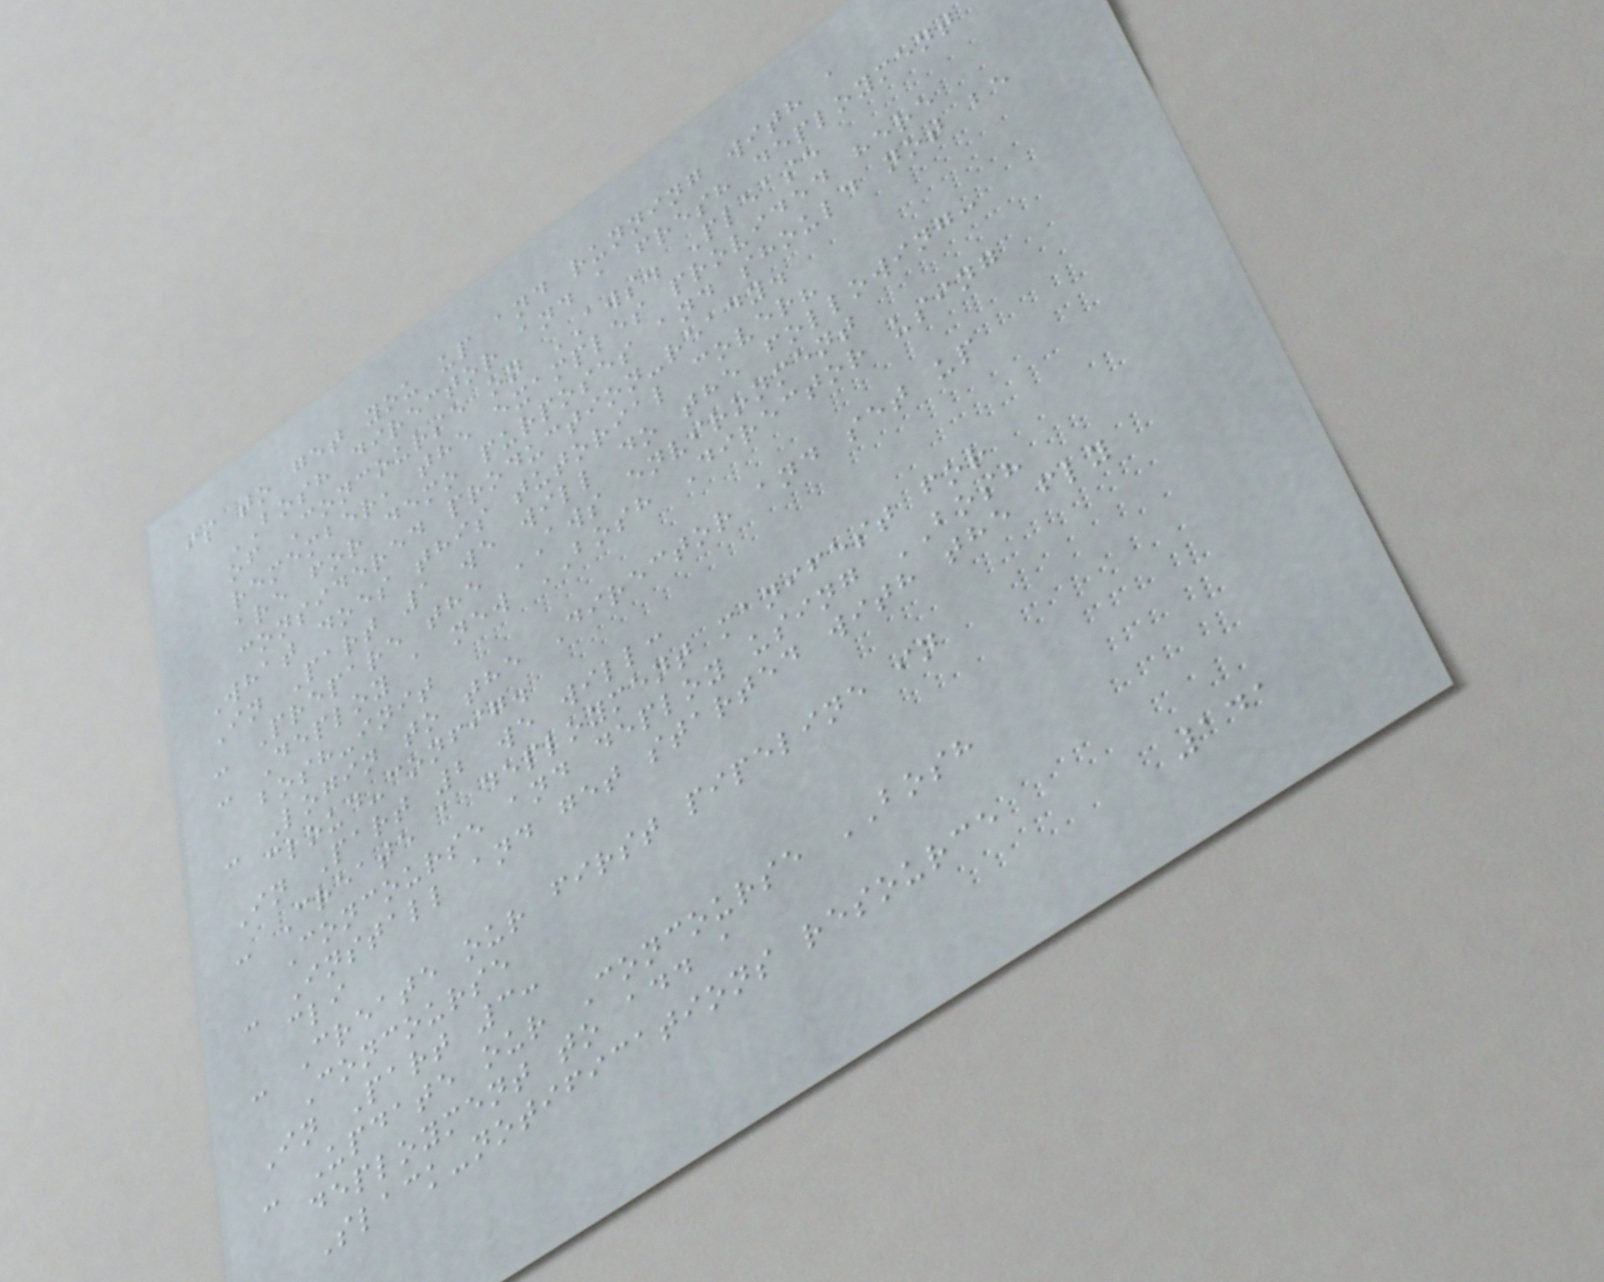is to get you up and running with a
BOSH director and a fresh deployment
of Concourse on AWS. Please
remember, the examples provided here
are for demo purposes and should not be
considered production-ready.
What does this tutorial cover?
In Part 1 we will do the following:
- Prepare the AWS environment
- Deploy a new BOSH Director using
bosh-init
- Login to the Director and set up
cloud-config.
In Part 2 we will:
- Create a deployment manifest for
Concourse and deploy using BOSH
- Install and get started with the fly
cli
- Create our first pipeline in
Concourse
In Part 3:
- Update our Concourse BOSH
deployment to add a
Slack-notifications resource
141
